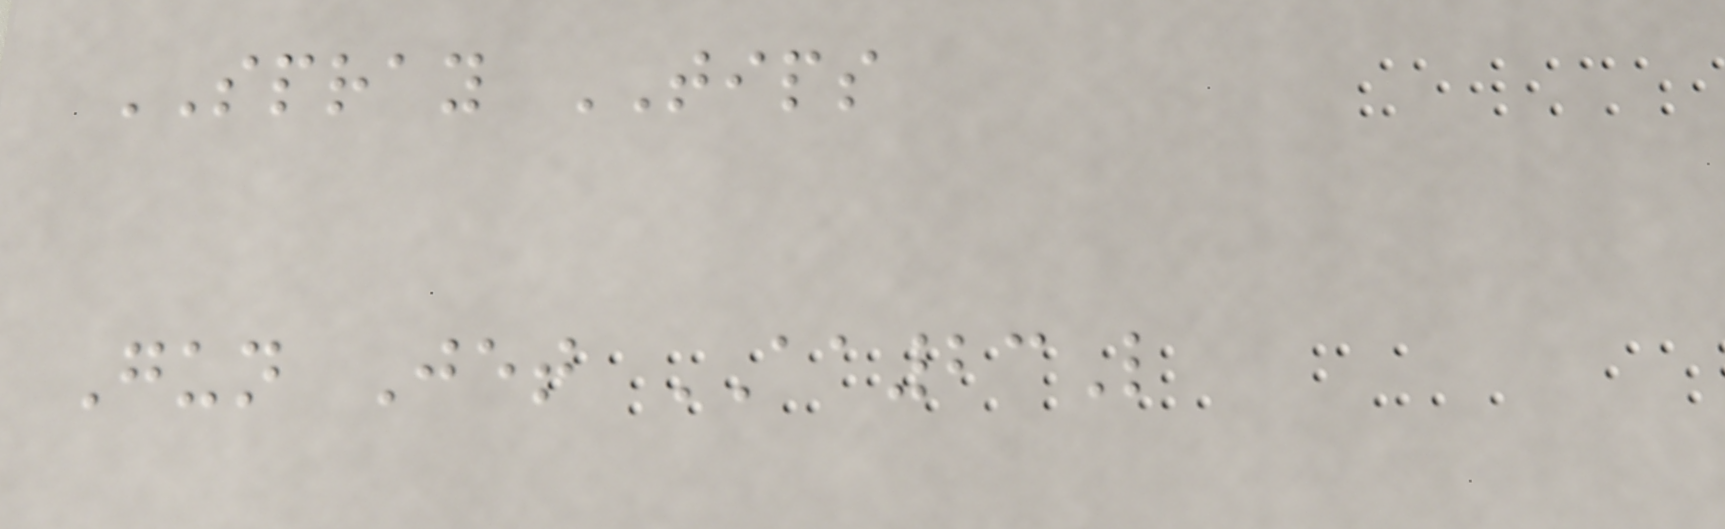SPRAY TIPS
Gun Jet AA23L
